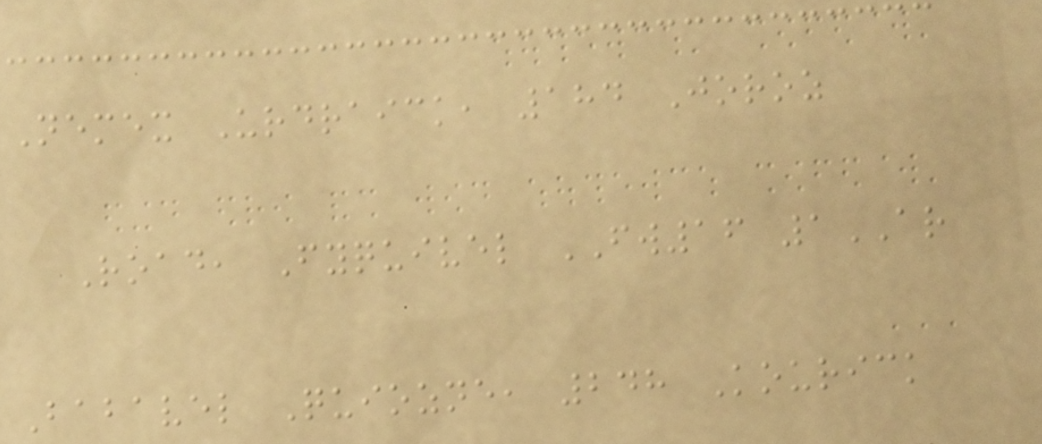Nemex Urdraick, 184 Joroz
Road, Fyquivel FW16 1AR
Babavel Quiozne, 248 Kourick
